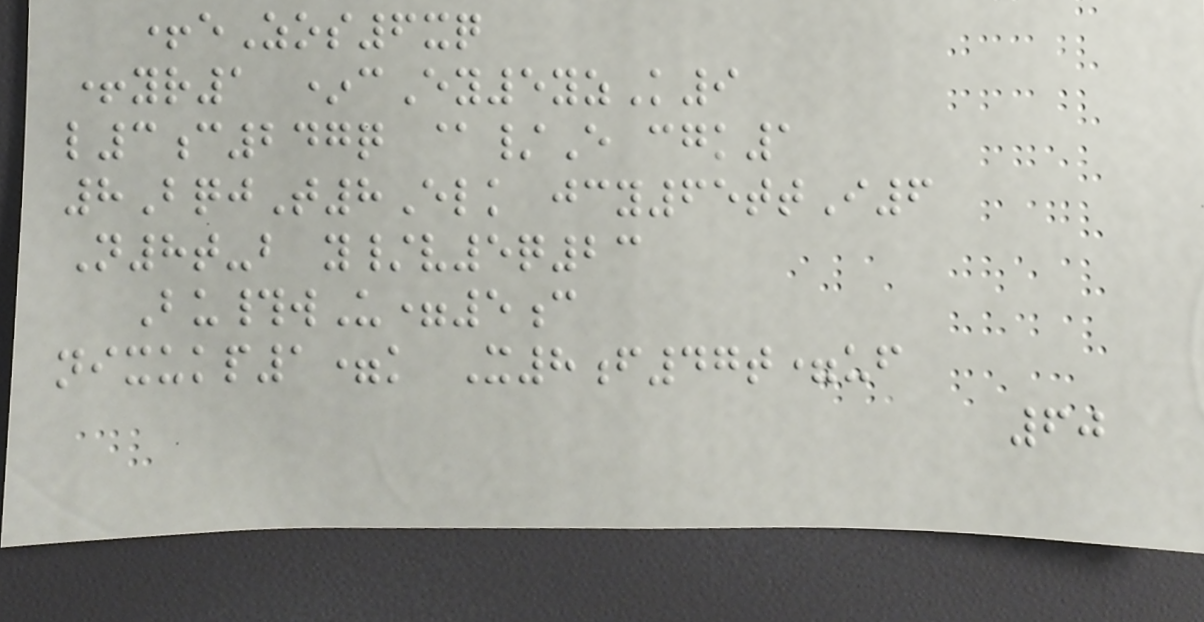+eZos6xq
+yr1 *cEy5yzK9
l3c247q @/E cgk1
8BqjT8Elk jcy65ttI6
N8t-b y/v5q23
Bu#wU=5c
nixukp1=k X8f47t=uf
60
